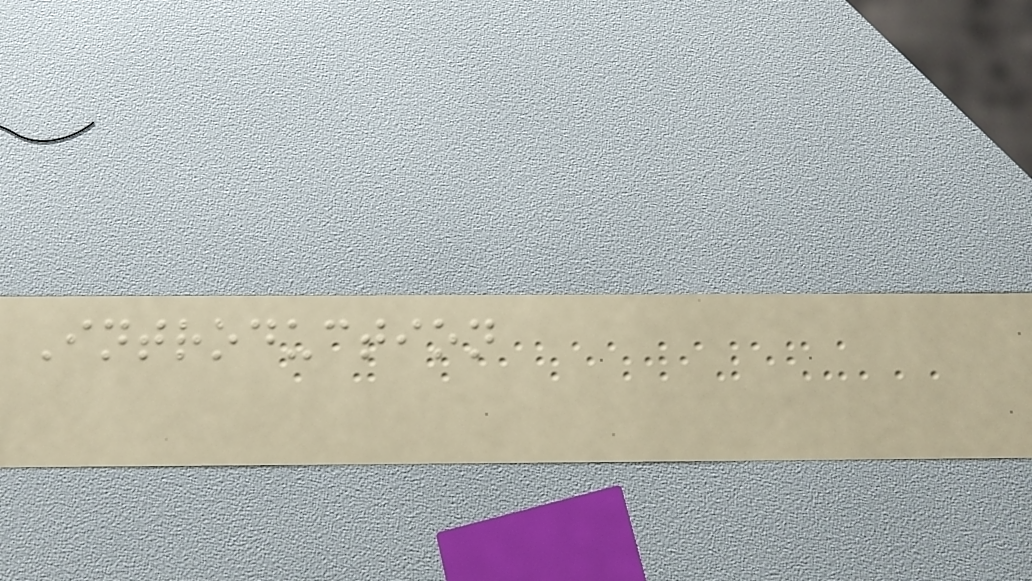Introduction
